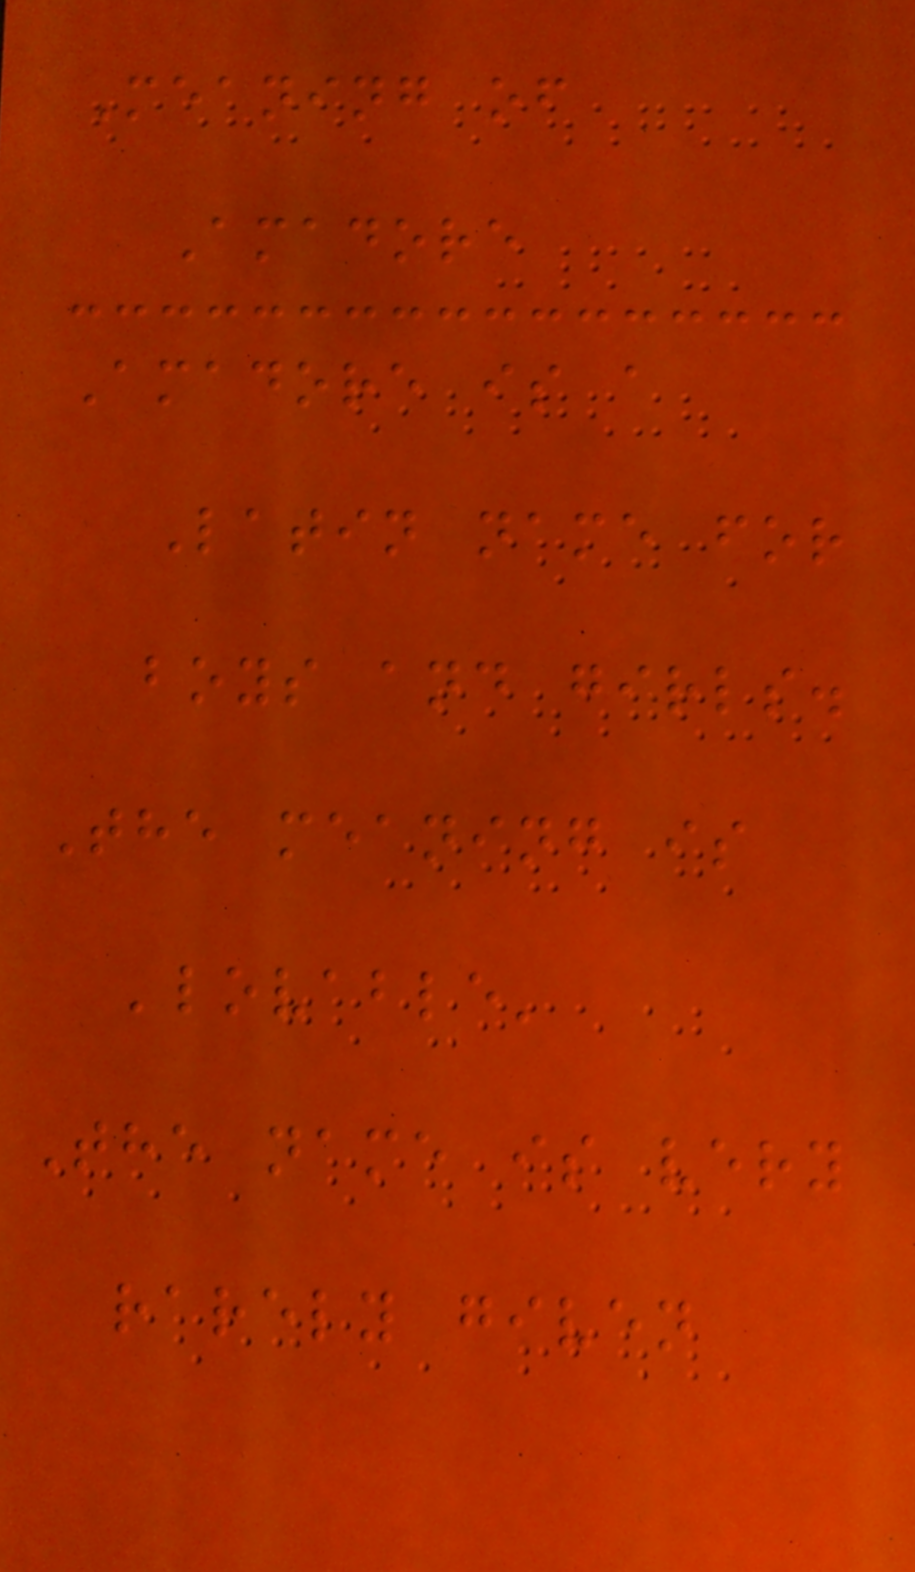Meaning of
Amadore
Amadore is a
Latin name for
boys and girls.
The meaning is
'lovable'
The name is very
rarely given
